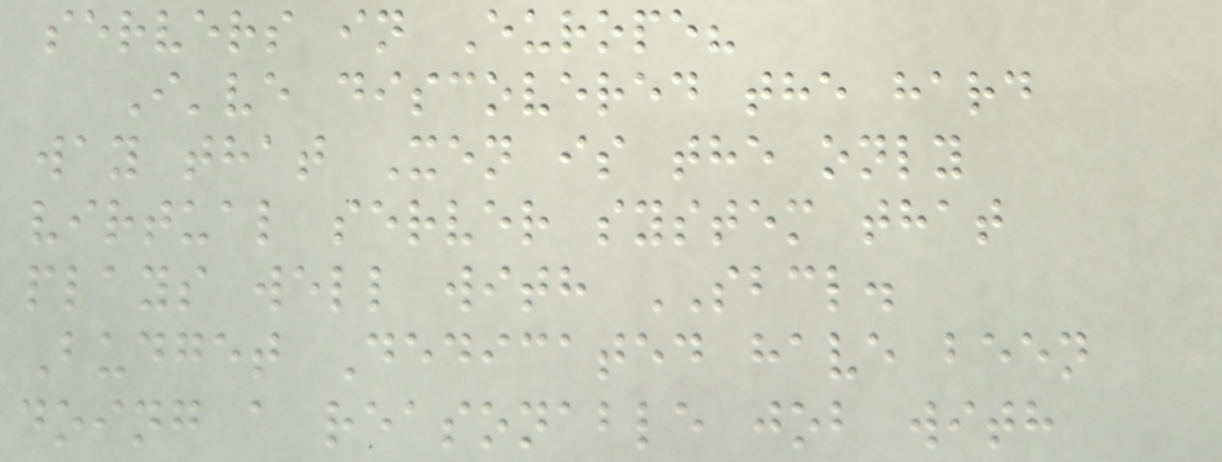servers in Europe?
I've discovered the hard
way that Xen is the only
virtual server system that
plays well with SBCL.
Budget Dedicated have been
doing a reasonable job with
